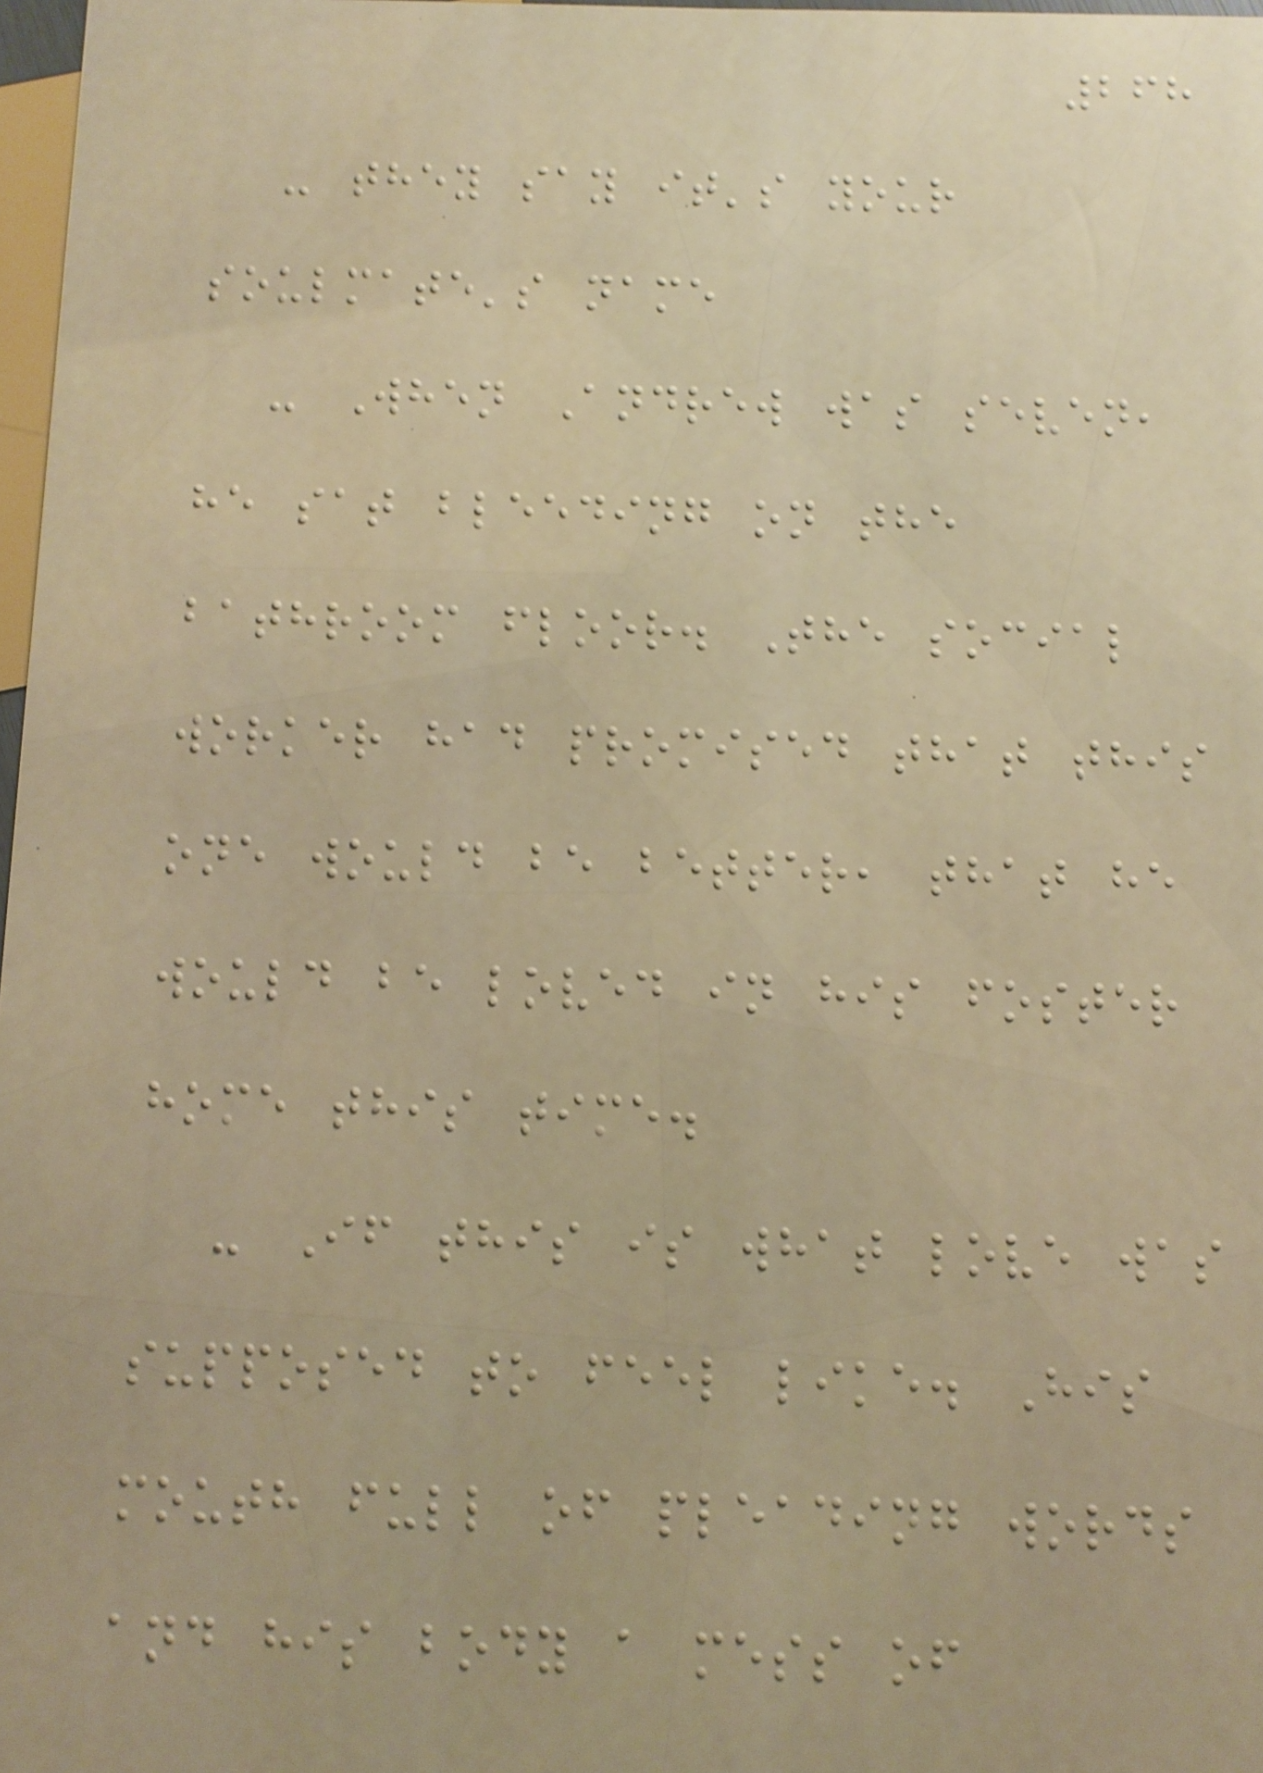268
- they say it's your
soulmate's name
- When Andrew was seven,
he sat bleeding on the
bathroom floor. The social
worker had promised that this
one would be better, that he
would be loved in his foster
home this time.
- If this is what love was
supposed to feel like. His
mouth full of pleading words
and his body a mess of
